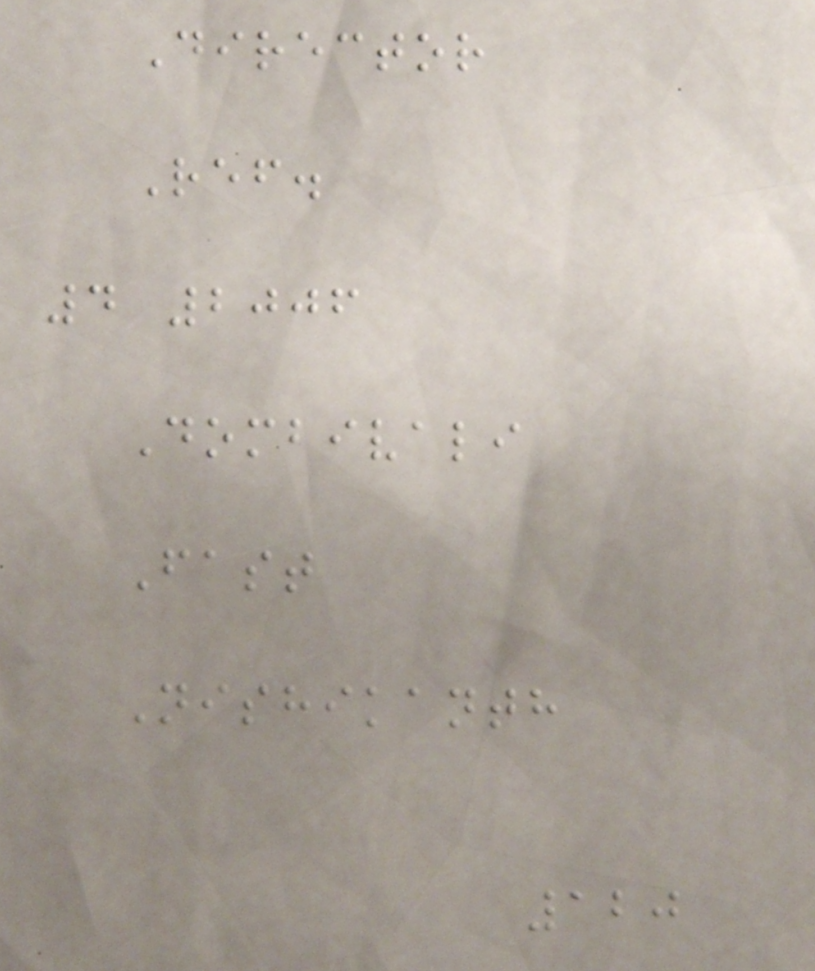Director
Ref.
4 2006
Dombivali
Fast
Nishikanth
120
